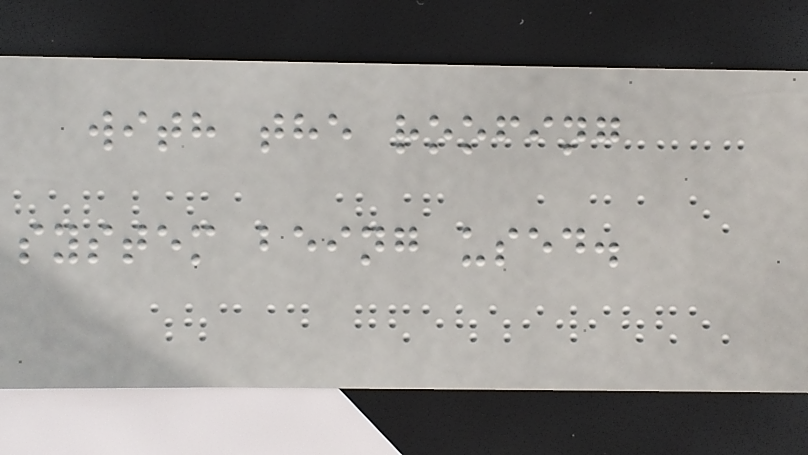with the roofing
system being used.
